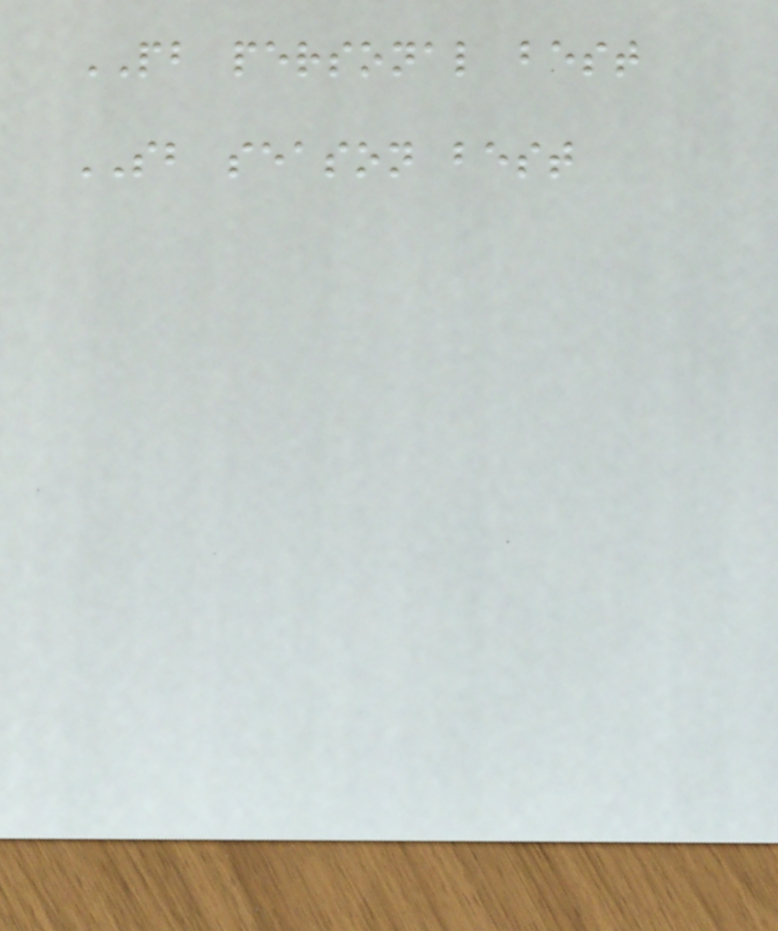PB personal best
SB season best
